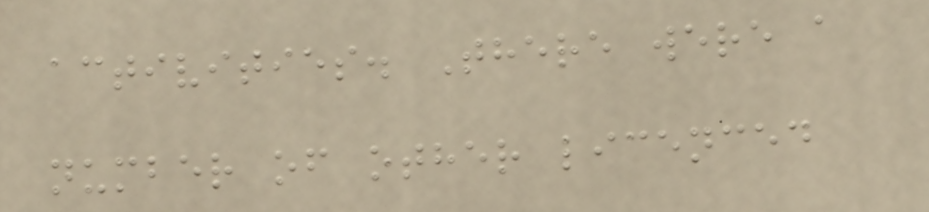activities. There were a
number of other licenced
